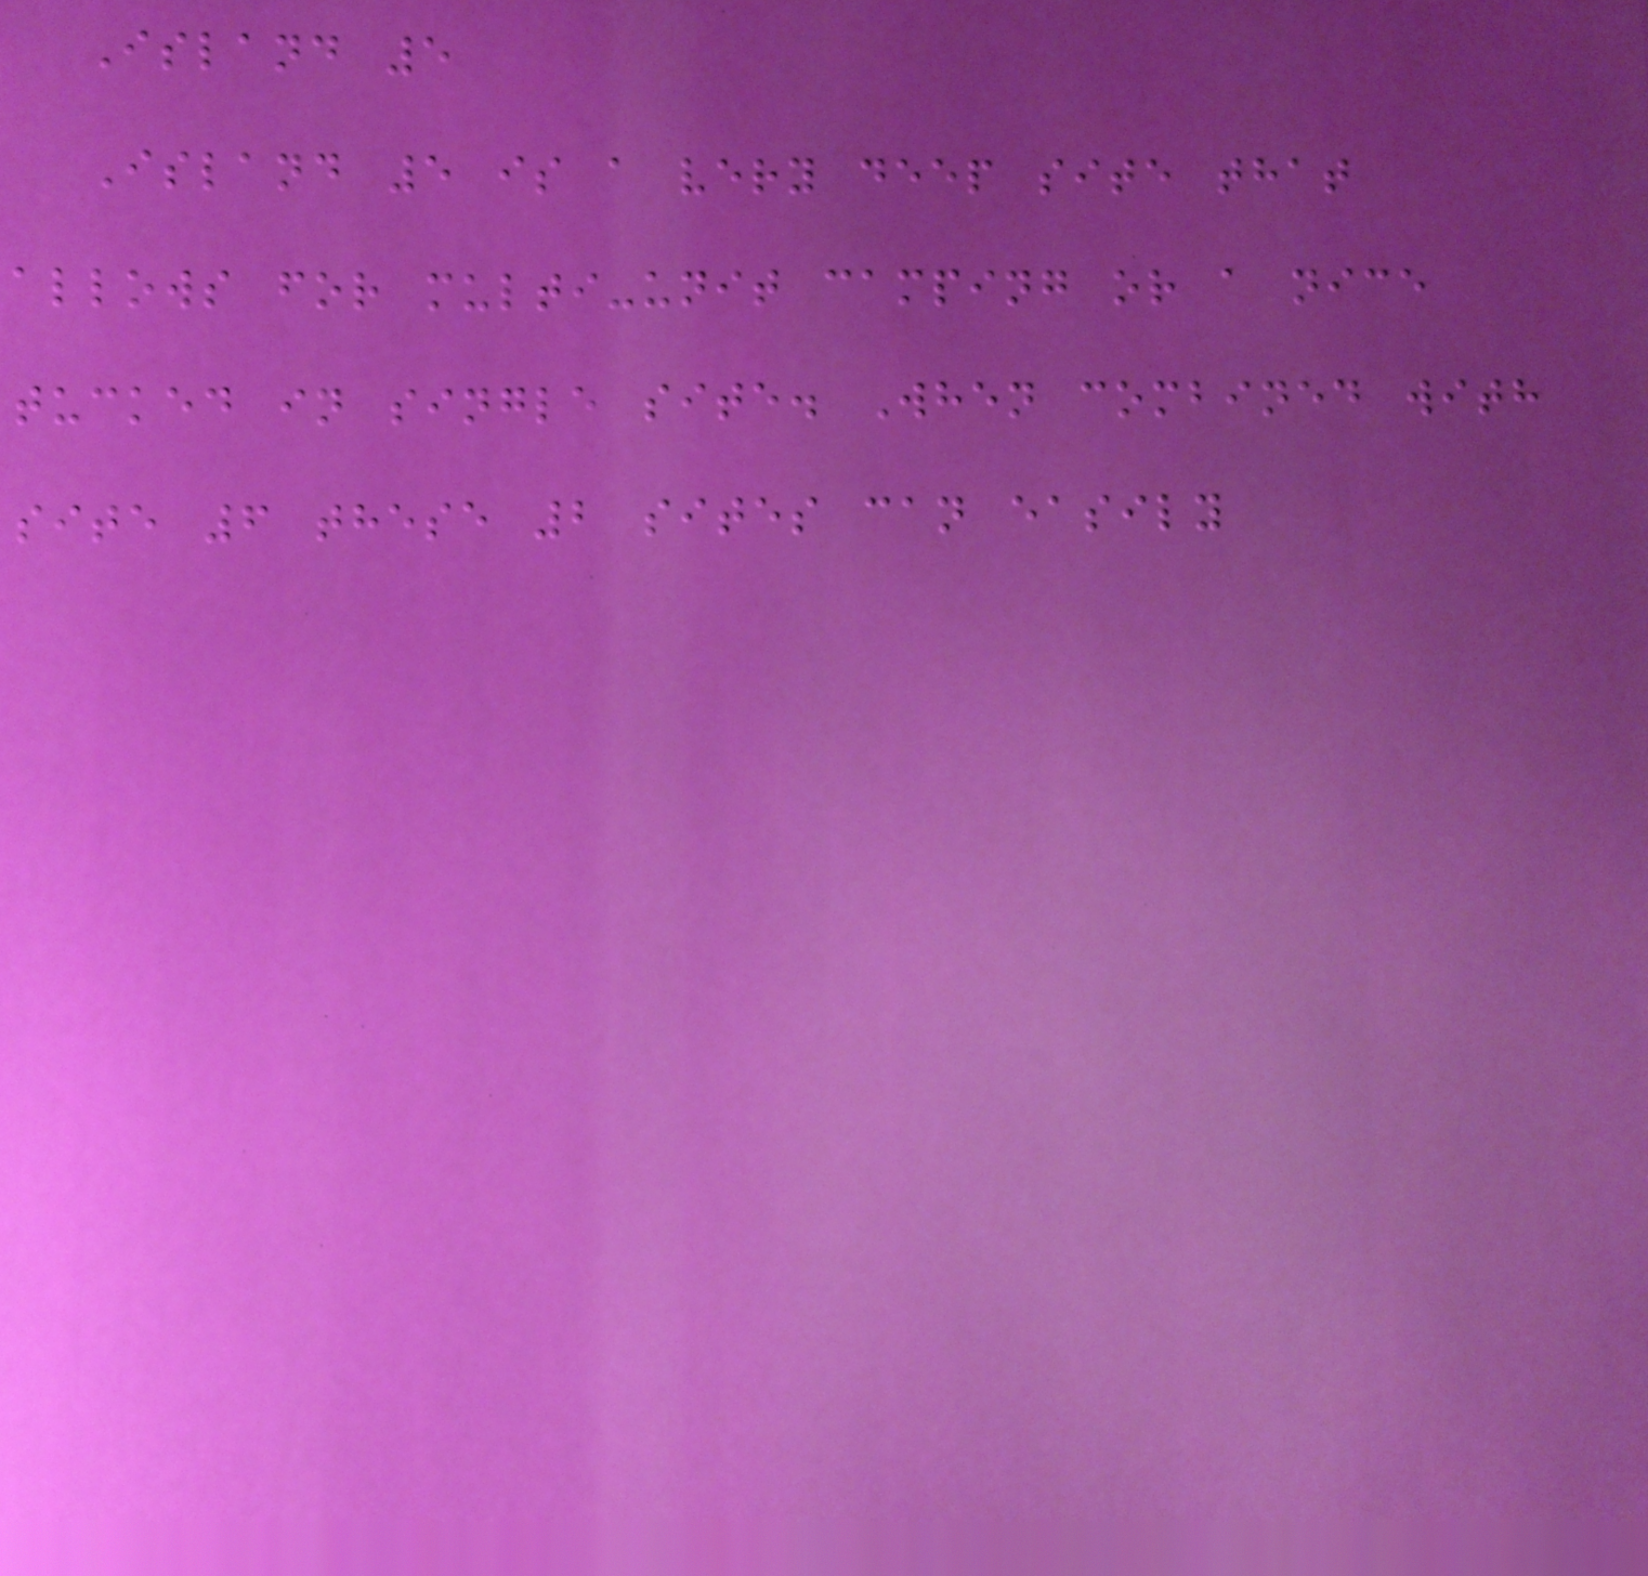Island 5
Island 5 is a very deep site that
allows for multi-unit camping or a nice
tucked in single site. When combined with
site 6 these 2 sites can easily
